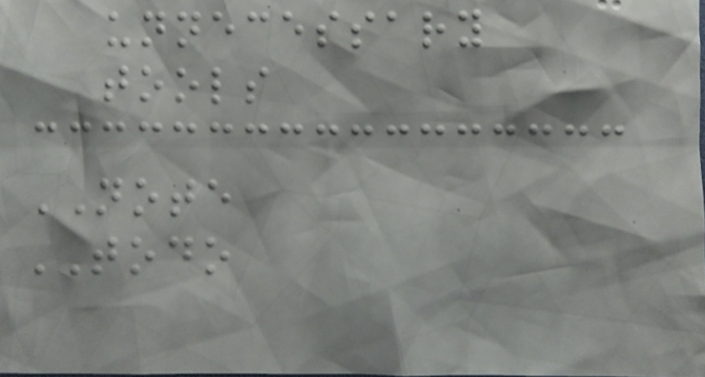unnecessary
tools
NOTE
TODO
